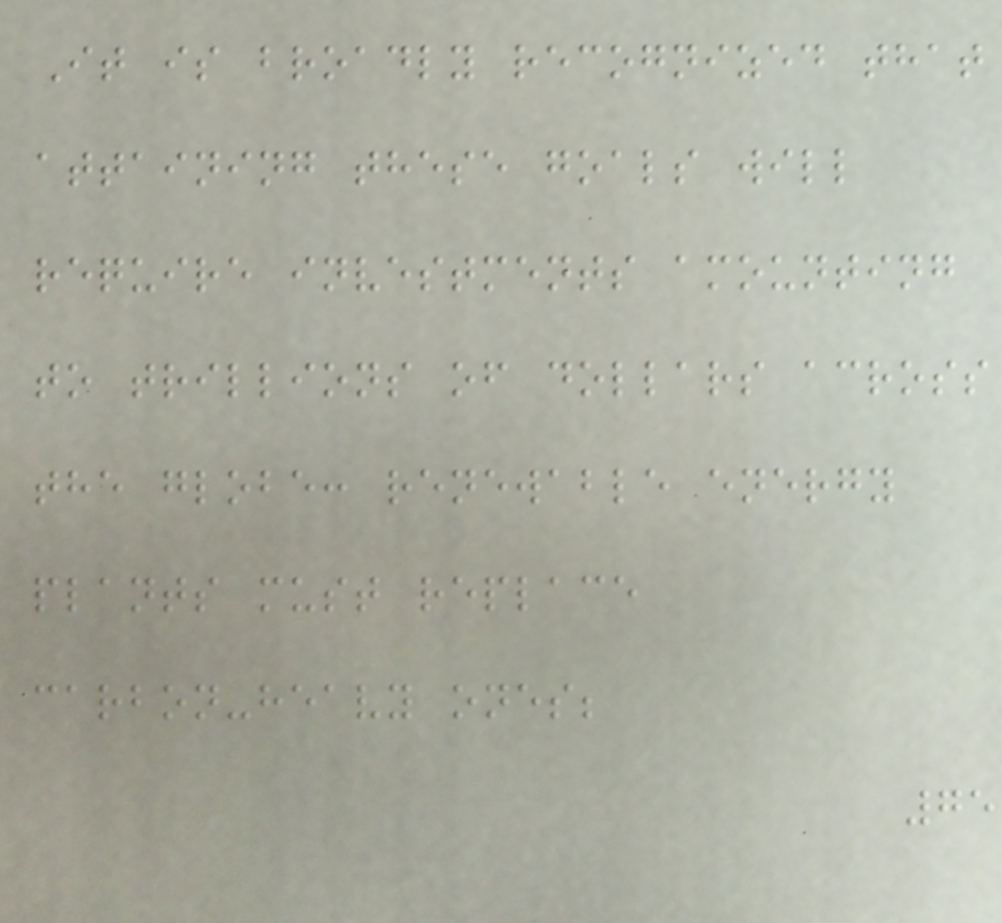It is broadly recognized that
attaining these goals will
require investments amounting
to trillions of dollars across
the globe: renewable energy
plants must replace
carbon-heavy ones;
75
